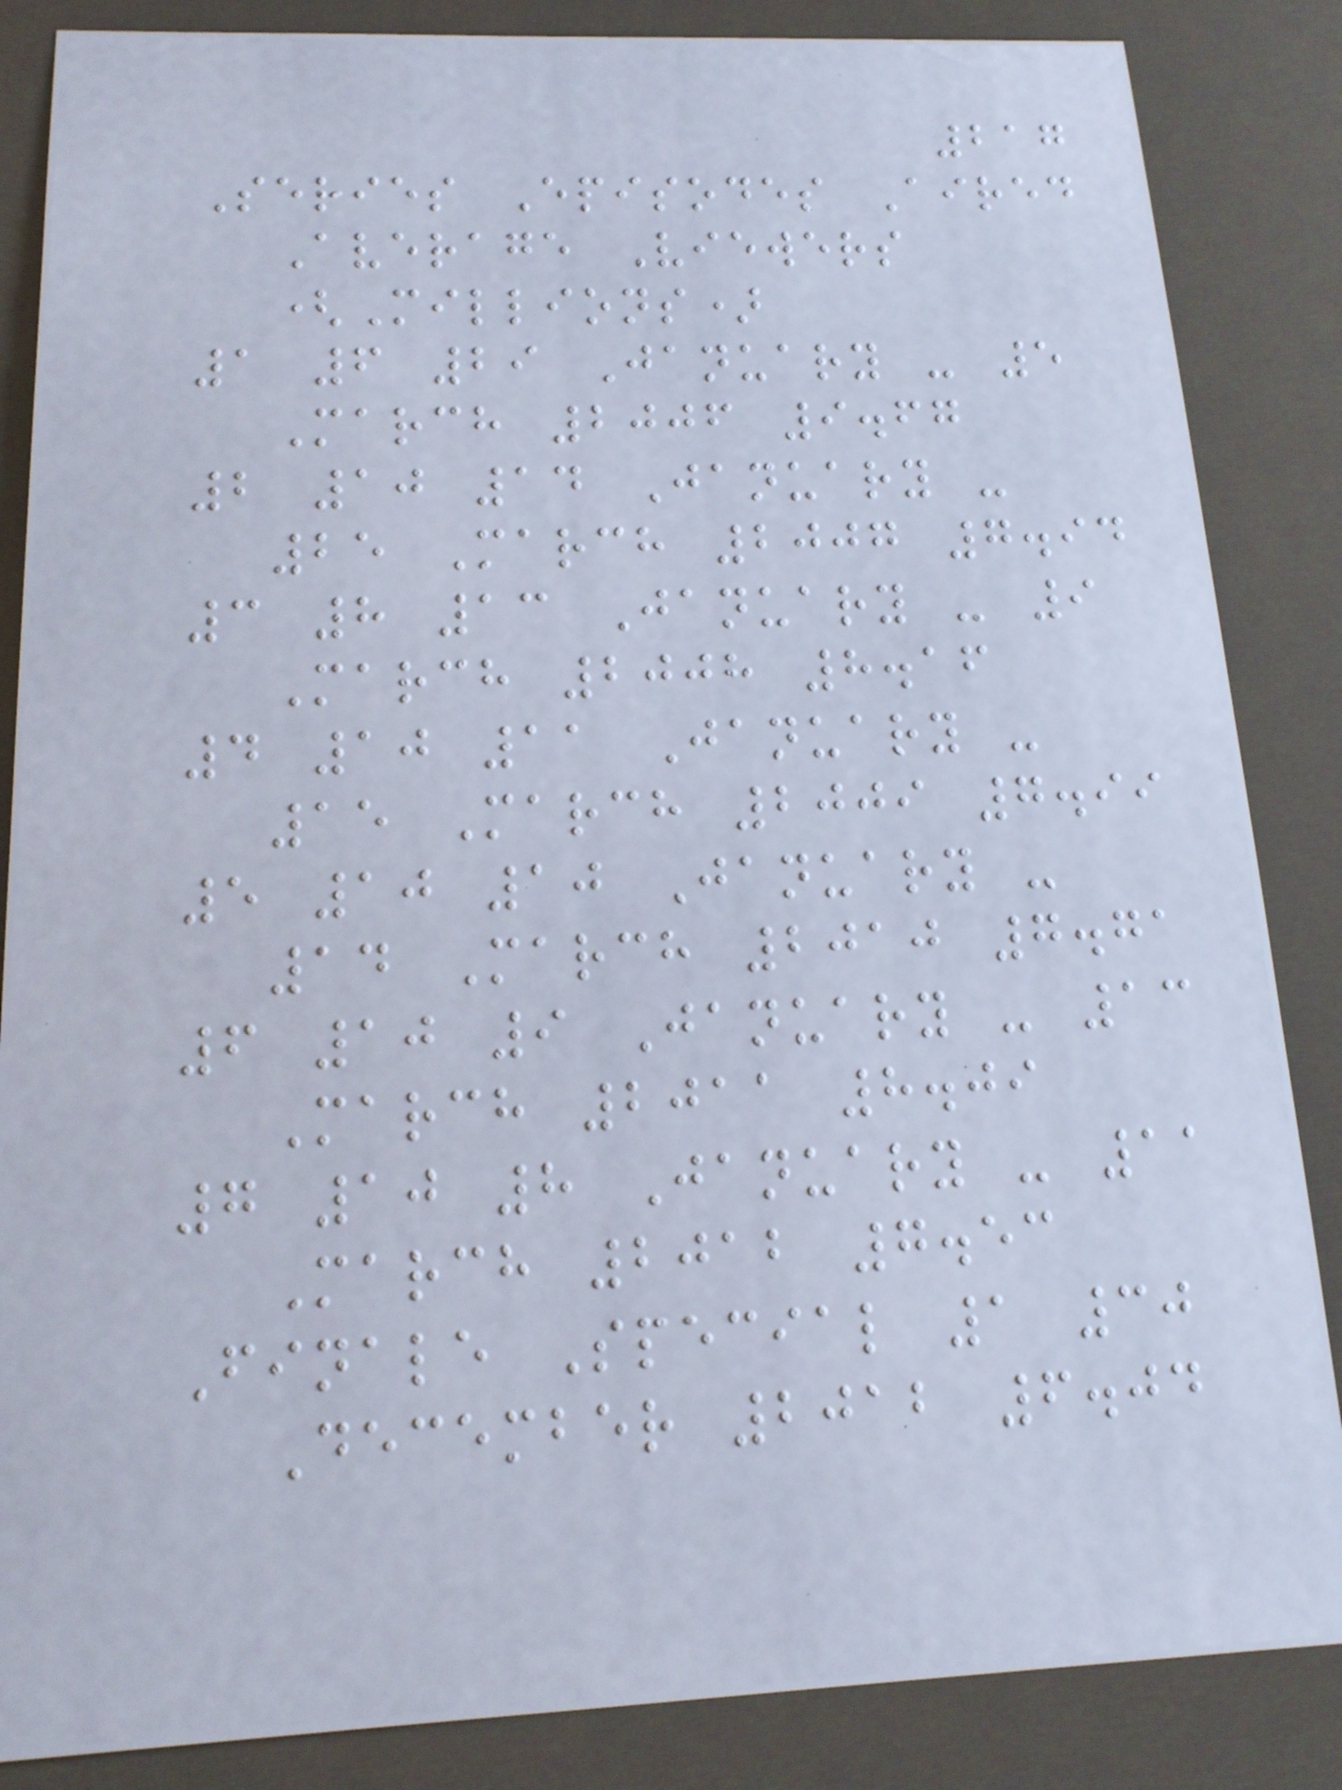217
Series Episodes Aired
Average Viewers
(Millions)
1 6 29 January - 5
March 2006 9.67
2 10 14 January -
25 March 2007 7.94
3 8 13 January - 9
March 2008 8.16
4 10 11 January -
15 March 2009 7.99
5 10 10 January -
14 March 2010 7.71
6 10 9 January - 13
March 2011 8.09
7 10 8 January - 11
March 2012 7.53
Finale Special 1 30
December 2012 6.04
